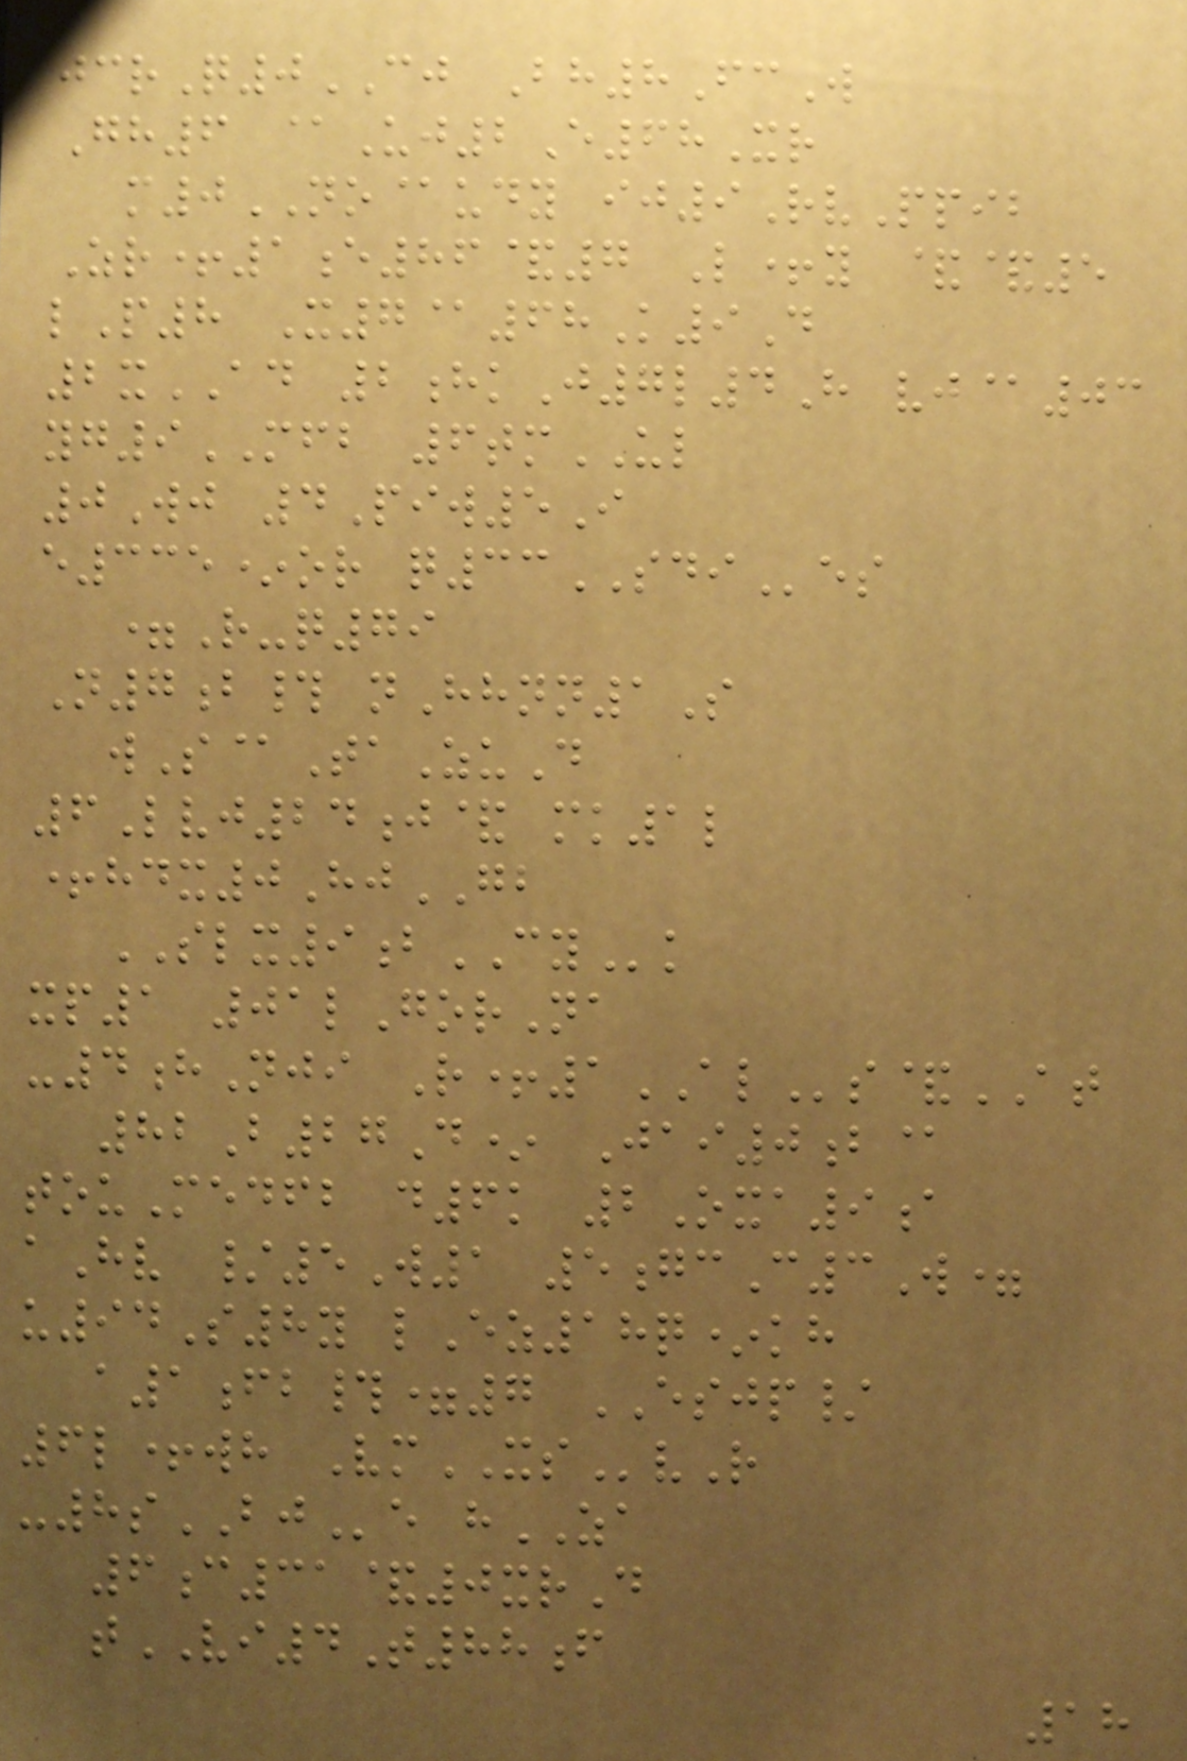jcrQ0CJ Bh8FcW
Gh6 @Uj2E68Xr
m0NO@udy ij9RvPpib
Zr+1e86&7 L+y &&5
lP8 X7@68K9D
2xAD 2hkJ7l4H vj@03
yg9MFB 6tmUL
0Wj 4Piw5I
e335*or q33SDIes
=R-q79
N7b# nHhnn1S
wS@TaZuD
6Lvj24j& mk1l
+hdx0HjGB
SLX9bCYk
xp1 01lGorNa
-4hNji R+1ALs&AT
82B27D* Jai0b@
touMedfb d6k 2Oxa9a
aHv /5W1 5gcC3W=
u94S8y lEz18q*kh
a1fb#=7 ESJP/
6l+wh VmXSvR
-8sBJe hZA
6c31&0xrD
tVI4T88f
18
